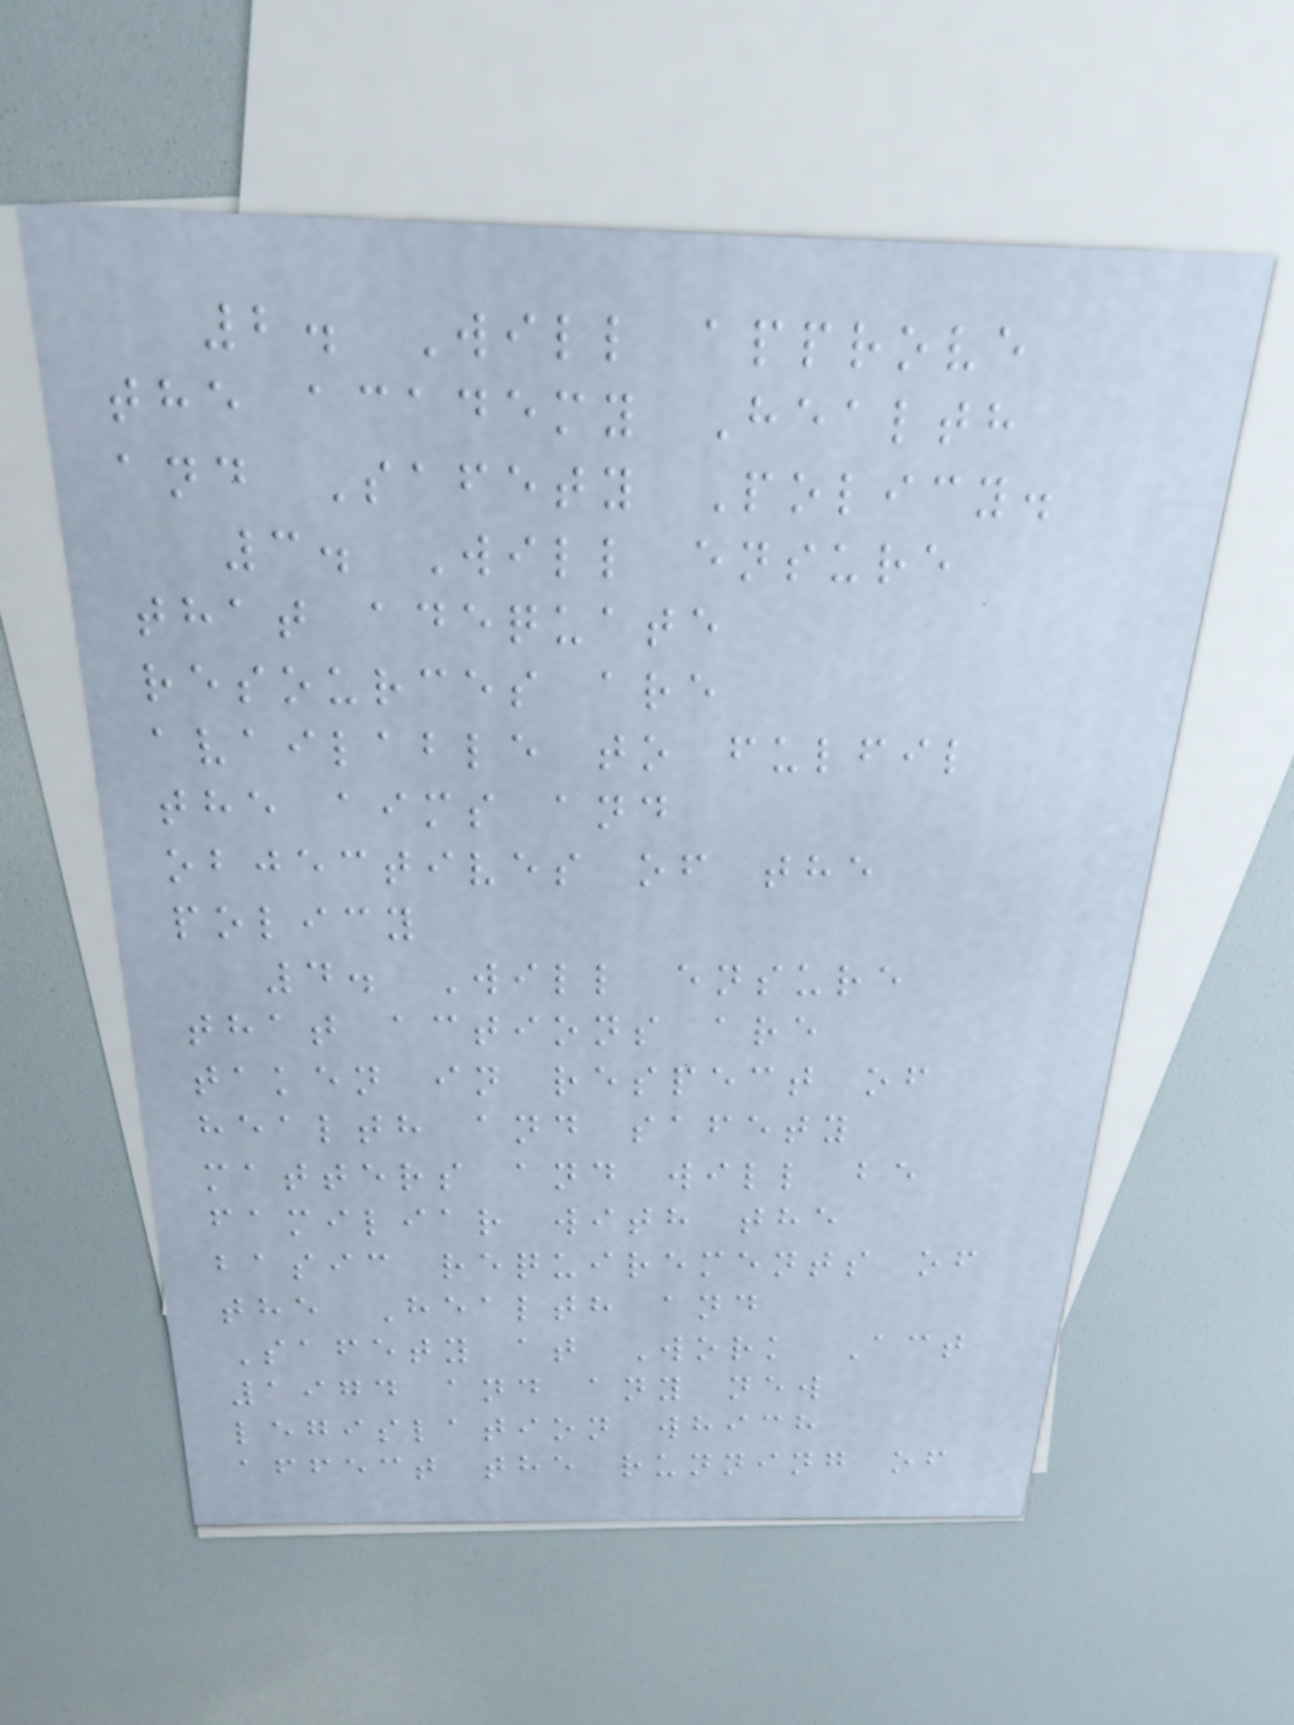2. Will approve
the academy Health
and Safety Policy.
3. Will ensure
that adequate
resources are
available to fulfil
the aims and
objectives of the
policy
4. Will ensure
that actions are
taken in respect of
health and safety
matters and will be
familiar with the
basic requirements of
the Health and
Safety at Work Act
1974 and any new
legislation which
affect the running of
